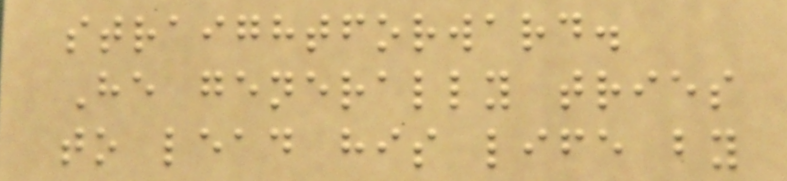straightforward.
He generally tries
to lead his life by
